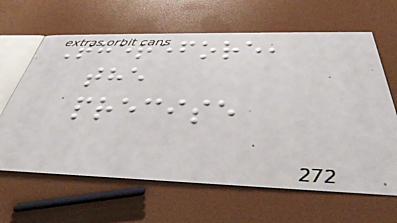Therefore,
the
precise
